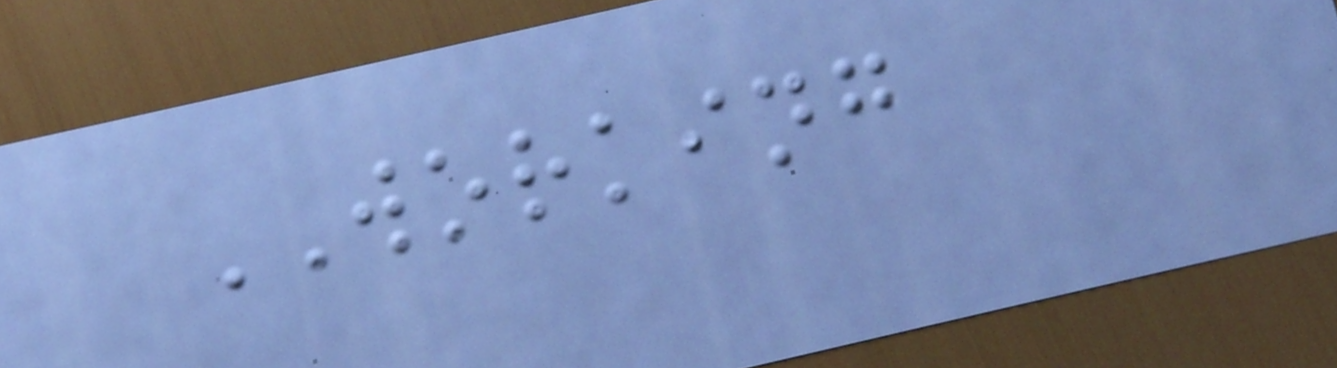WORKING
